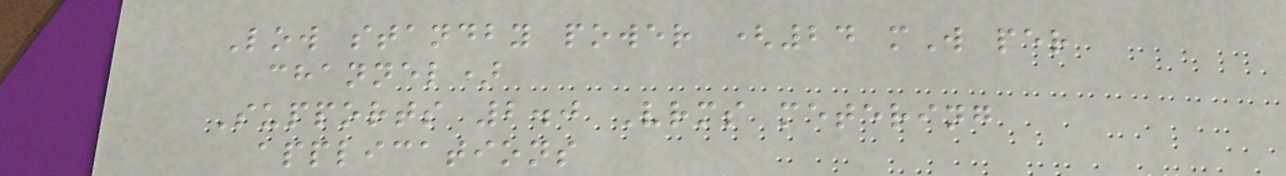Low standby power (24 mW per
channel)
Supports 2.0 Vrms metering
applications
